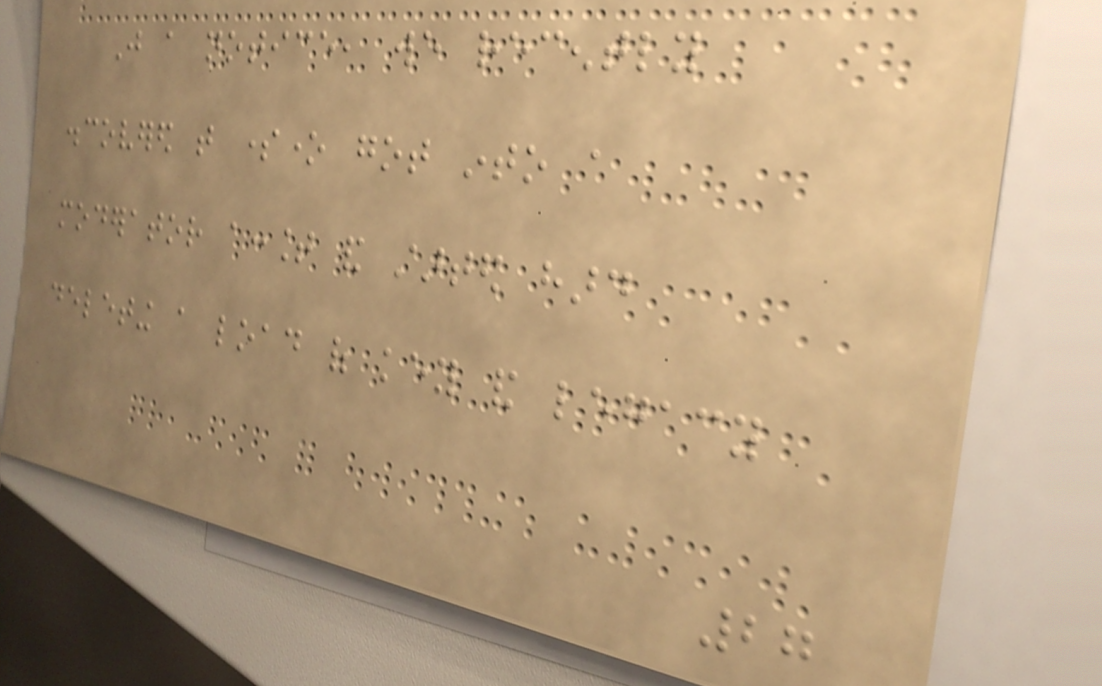Just a notice, we recently
discovered that someone got into a
moderator account and started hard
deleting a load of key and legacy
27
